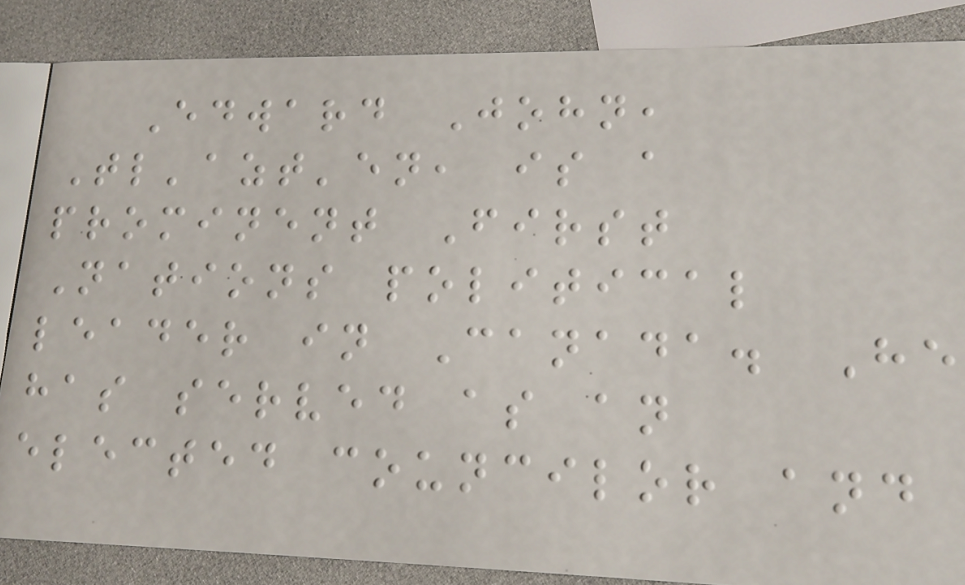Edward John,
Tl'azt'en, is a
prominent First
Nations political
leader in Canada. He
has served as an
elected councilor and
